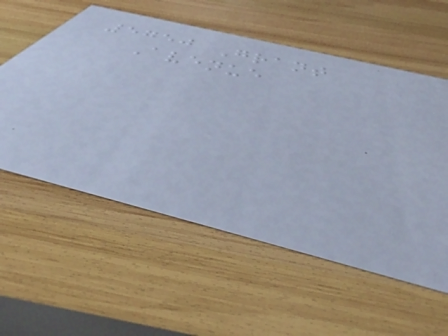5750 Grant
Avenue
